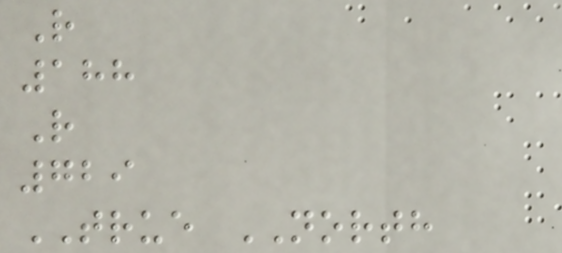R
188
R
729
TRUE NORTH
